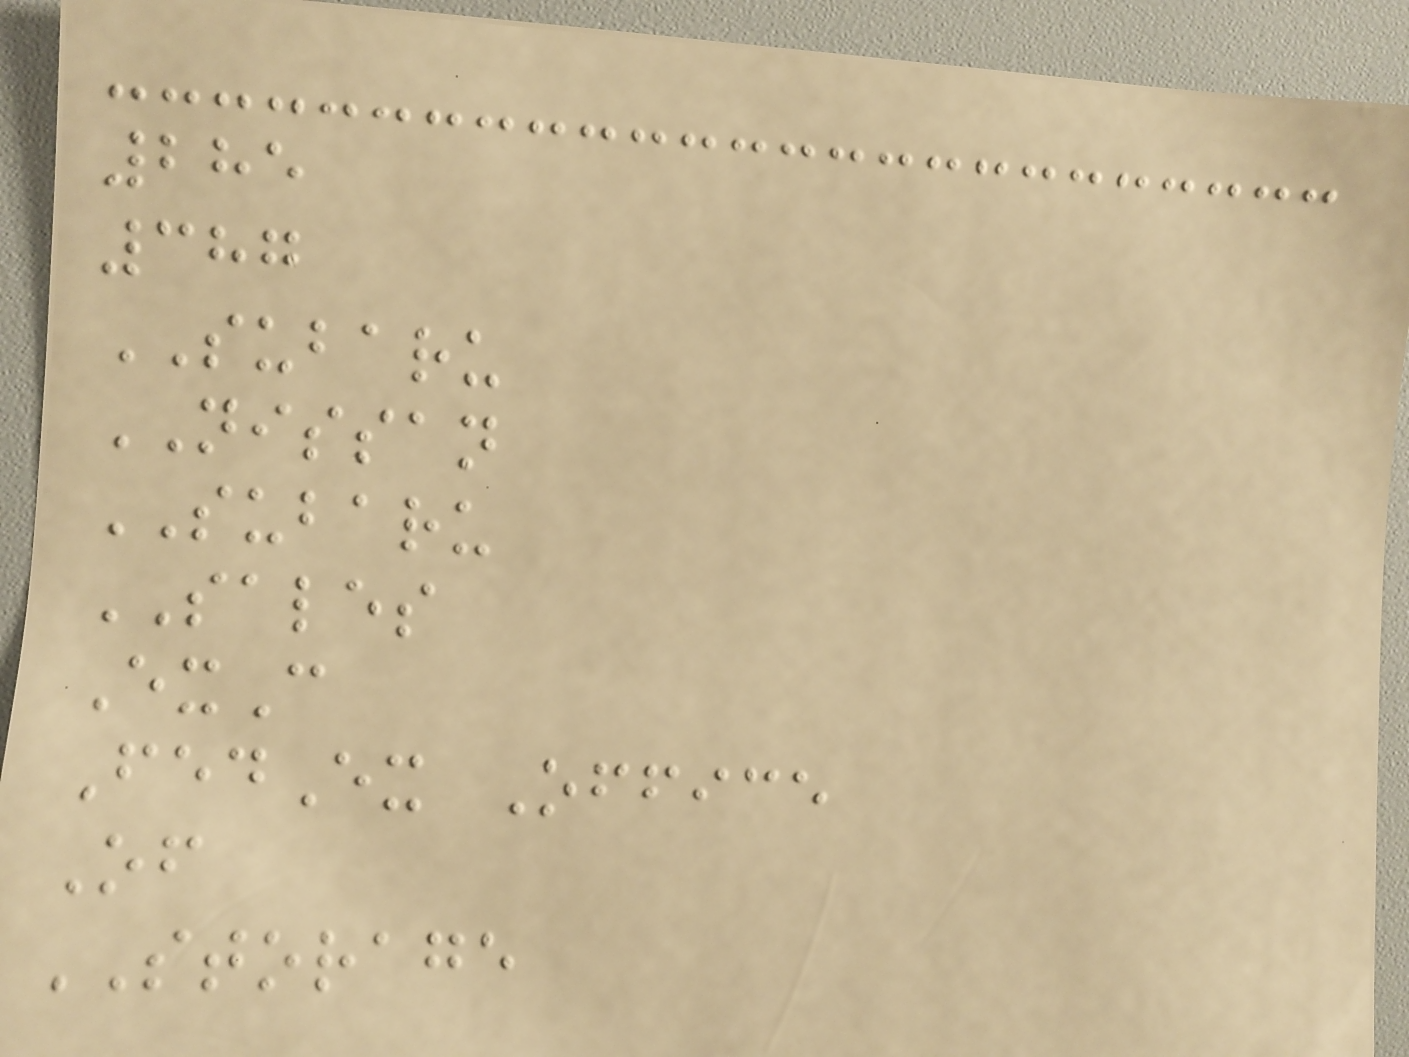285
387
SUBARU
NISSAN
SUBARU
SALES
ExC
FedEx Office
Of
STORAGE
